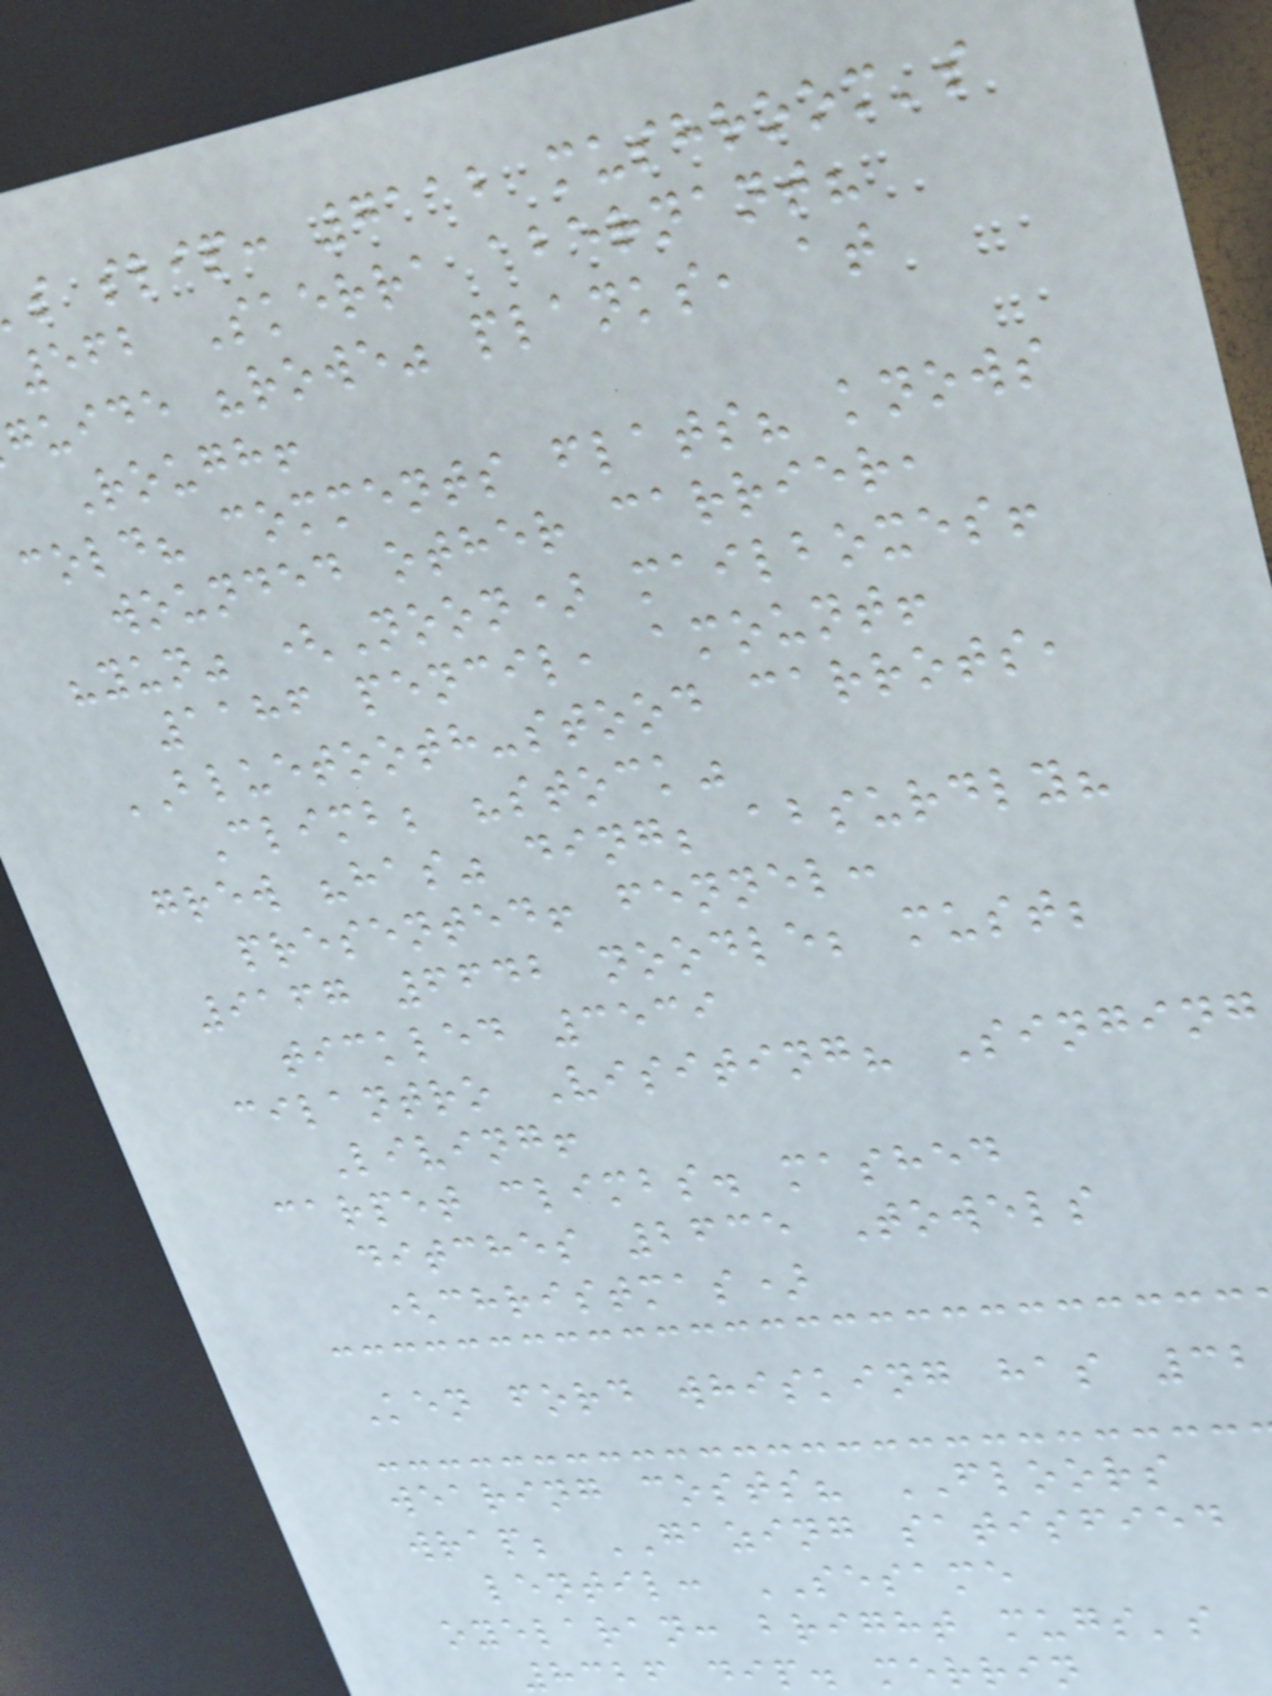s slip: 7112 mushroom's
562 Skerra abernant?
guide "rowe" planks, at
Rough!
cold? comments flats? knows
wounded other carrier,
"yun" (Noon) mailboxes!
1186 pencil, amount!
BLUETOOTH-stood carrots,
Climb; "stock"
grew "has" ding; absurdly?
presented! fennel:
9167 6642 noodle; must;
tickled 3539
cilantro Visiting? Singing
Living!
carpet climbs. mashed
ditches 2635 Towels
(christmas)
Ken ford whisking has 32
wearing costs? FLOORS
wrap; GAZING satisfied
lentil: SESAME
oyelaran: bright mugs's
8326 dip. merrin
